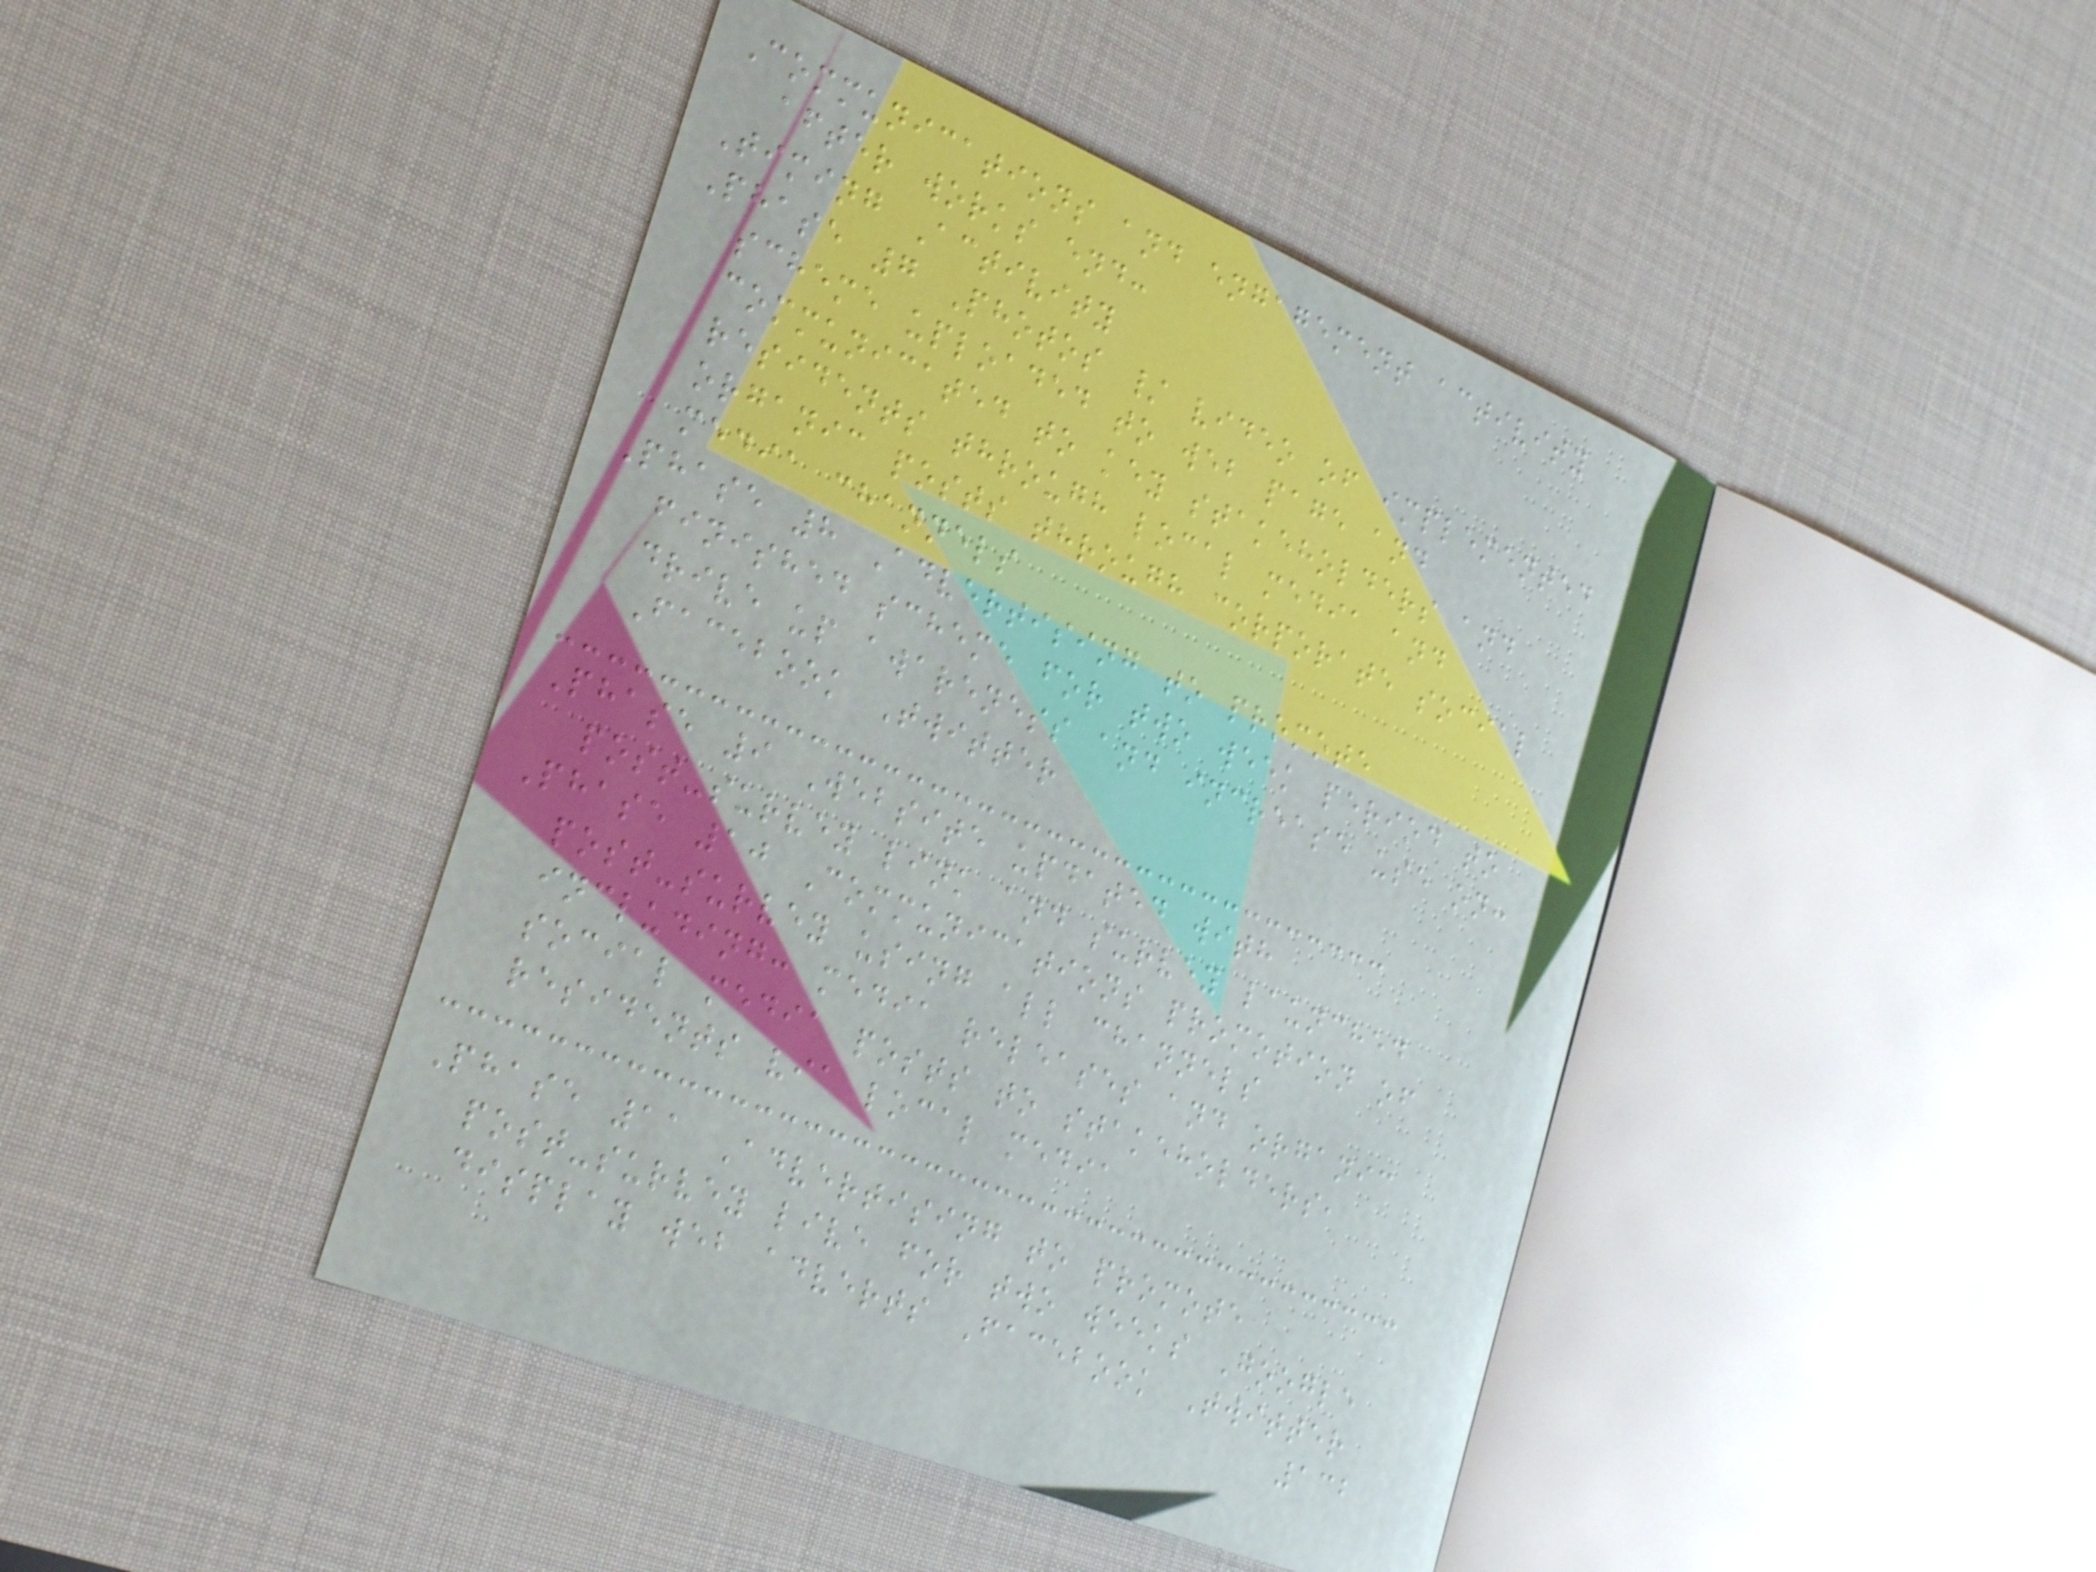Communications and engagement activity
after works end:
Timing Activity
Phase 7 Photos / video of implemented
scheme uploaded to web page and
communicated to key stakeholders and
residents through local media and
organic posts through corporate social
media channels
Phase 8 Advertising to promote
finished scheme for two week period to
drive up awareness and increase use on:
Facebook Twitter
Phase 9 Website updated with
post-survey link and survey launched
Phase 10 Communications promotion of
post-survey using all channels
including: media releases and organic
social media posts to stakeholders,
residents via local media
Phase 11 Advertising to promote
post-survey live for two weeks Google
display web adverts Facebook Twitter
132
